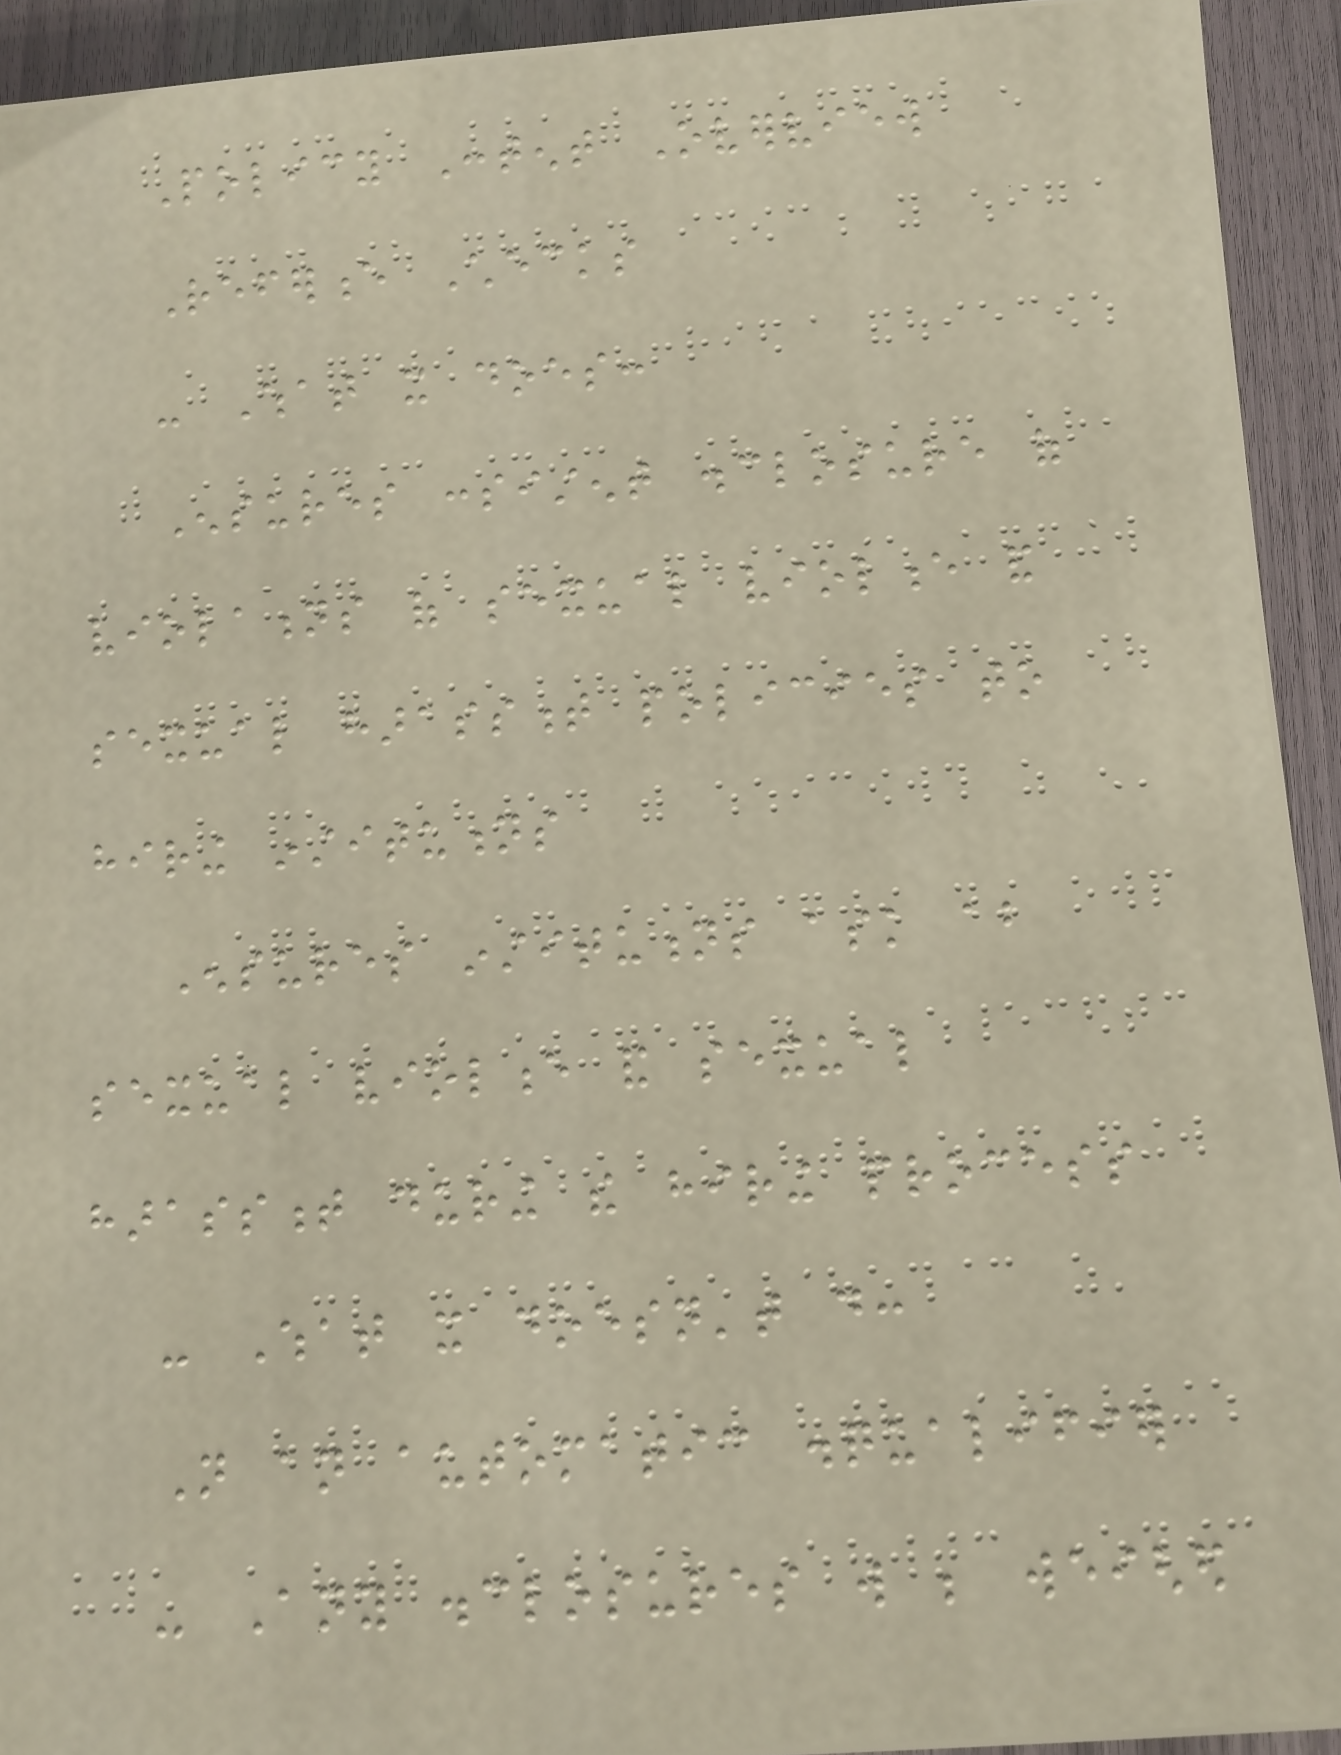Policy Content Overview
Reference Checks
- What it does:
Ensures consistent disclosure of
violations of sexual violence and
sexual harassment policies to
hiring institutions
Ensures institutions ask about
sexual violence and sexual
harassment during the hiring process
- What it doesn't do:
Not an automatic disqualifier
- Any disclosures will be weighed
